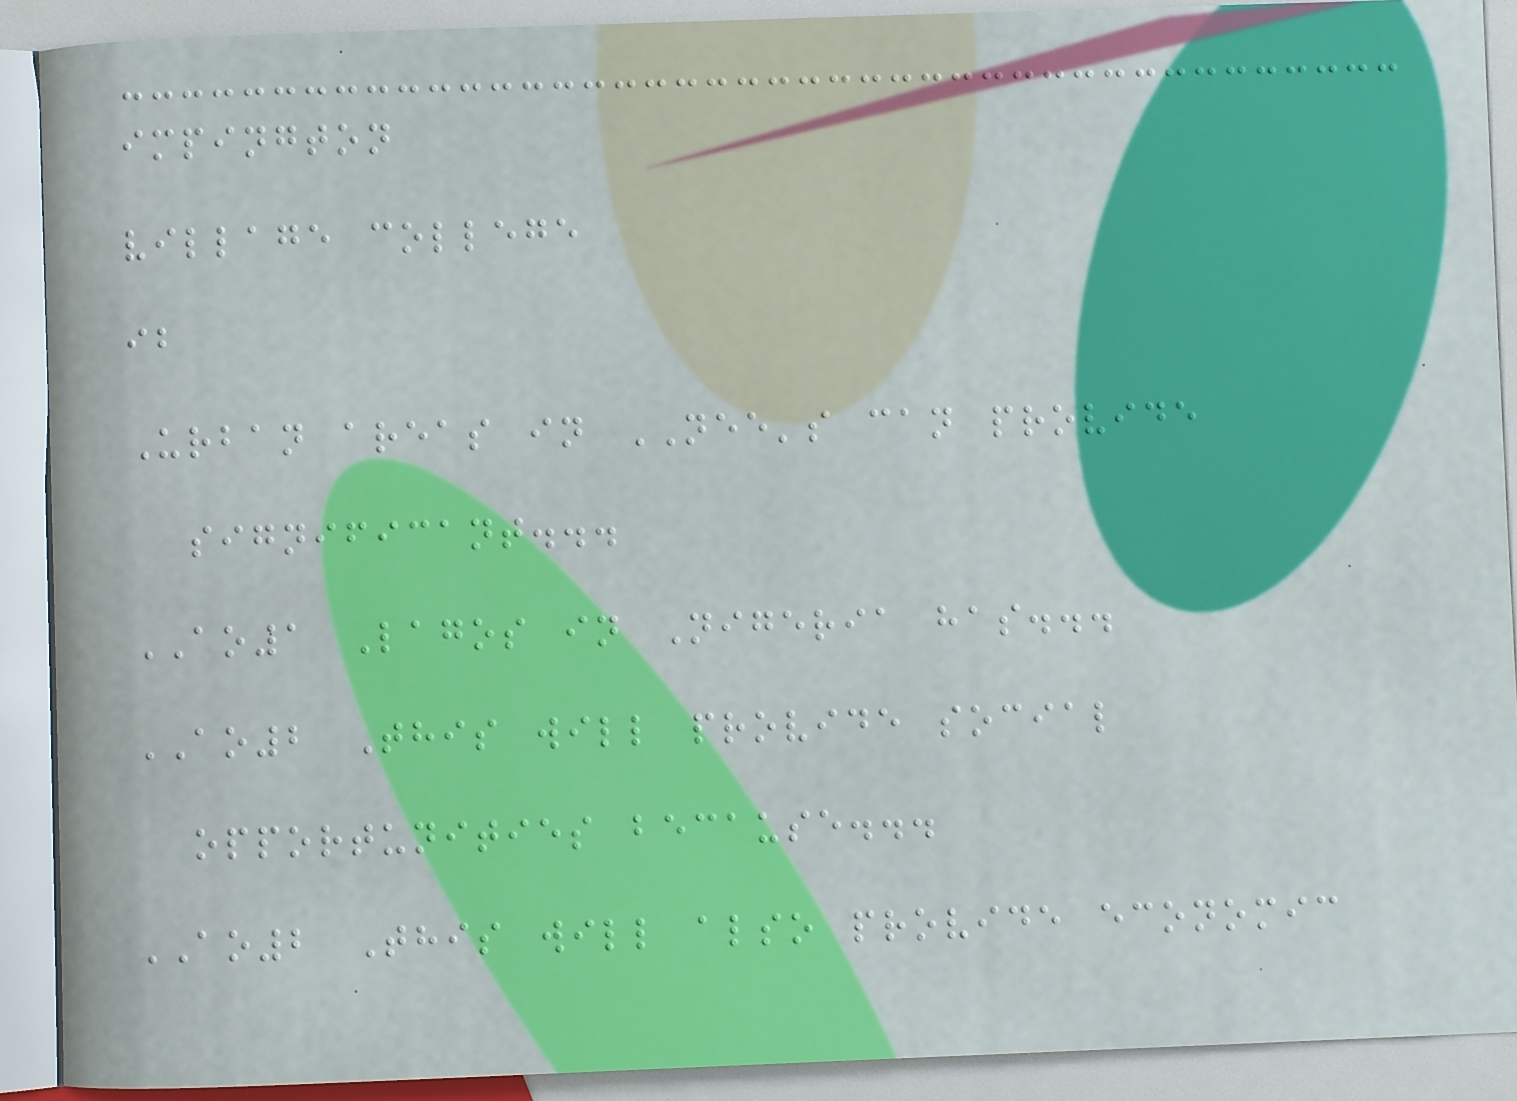impington
village college
ib
Urban areas in NEE's can provide
significant...
AO1 Lagos in Nigeria has...
AO2 This will provide social
opportunities because...
AO2 This will also provide economic
